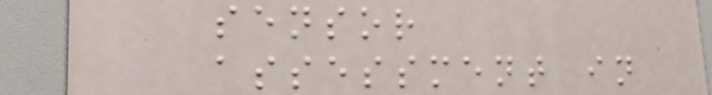sensor
assessment in
